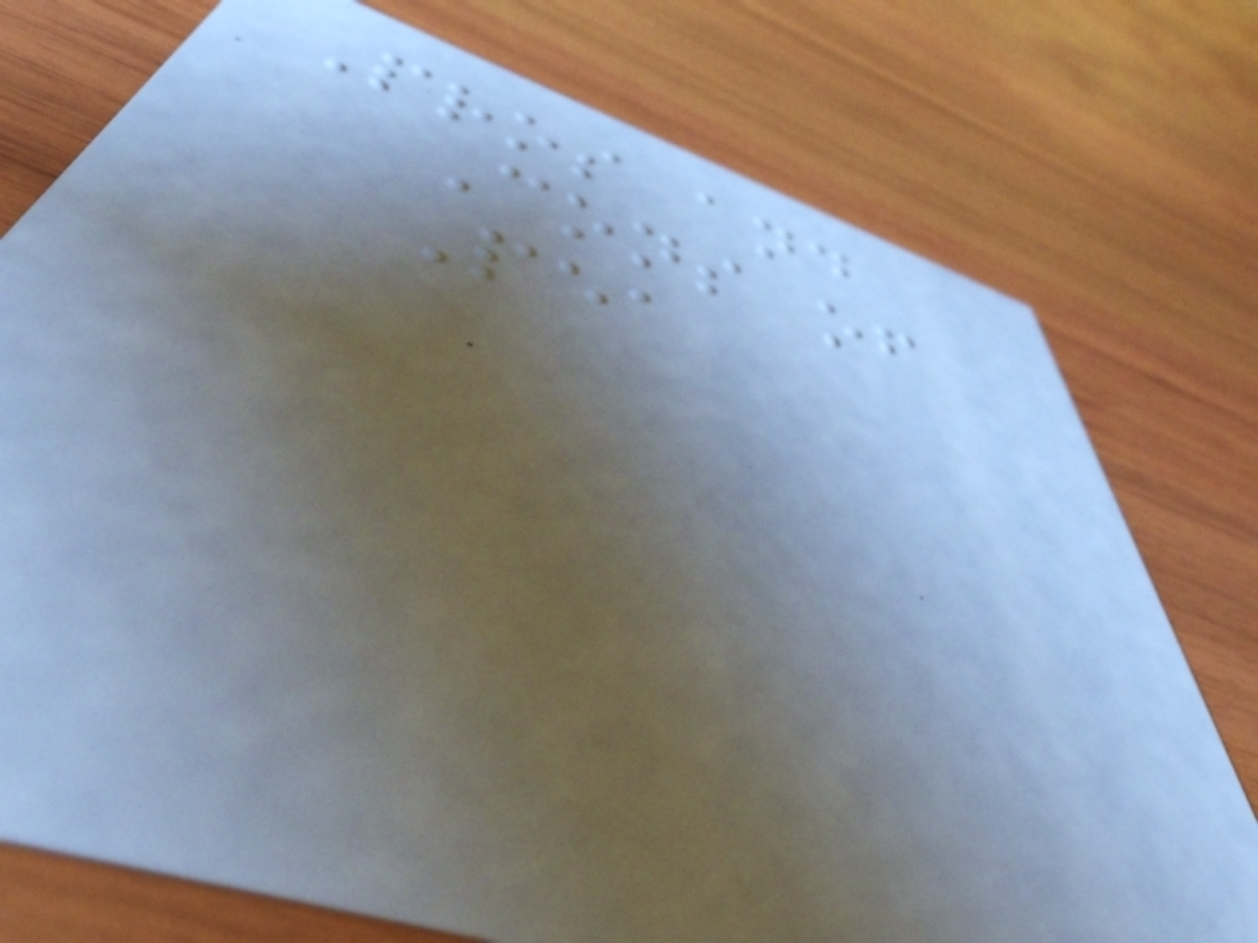Pros and
Cons of
Pea
